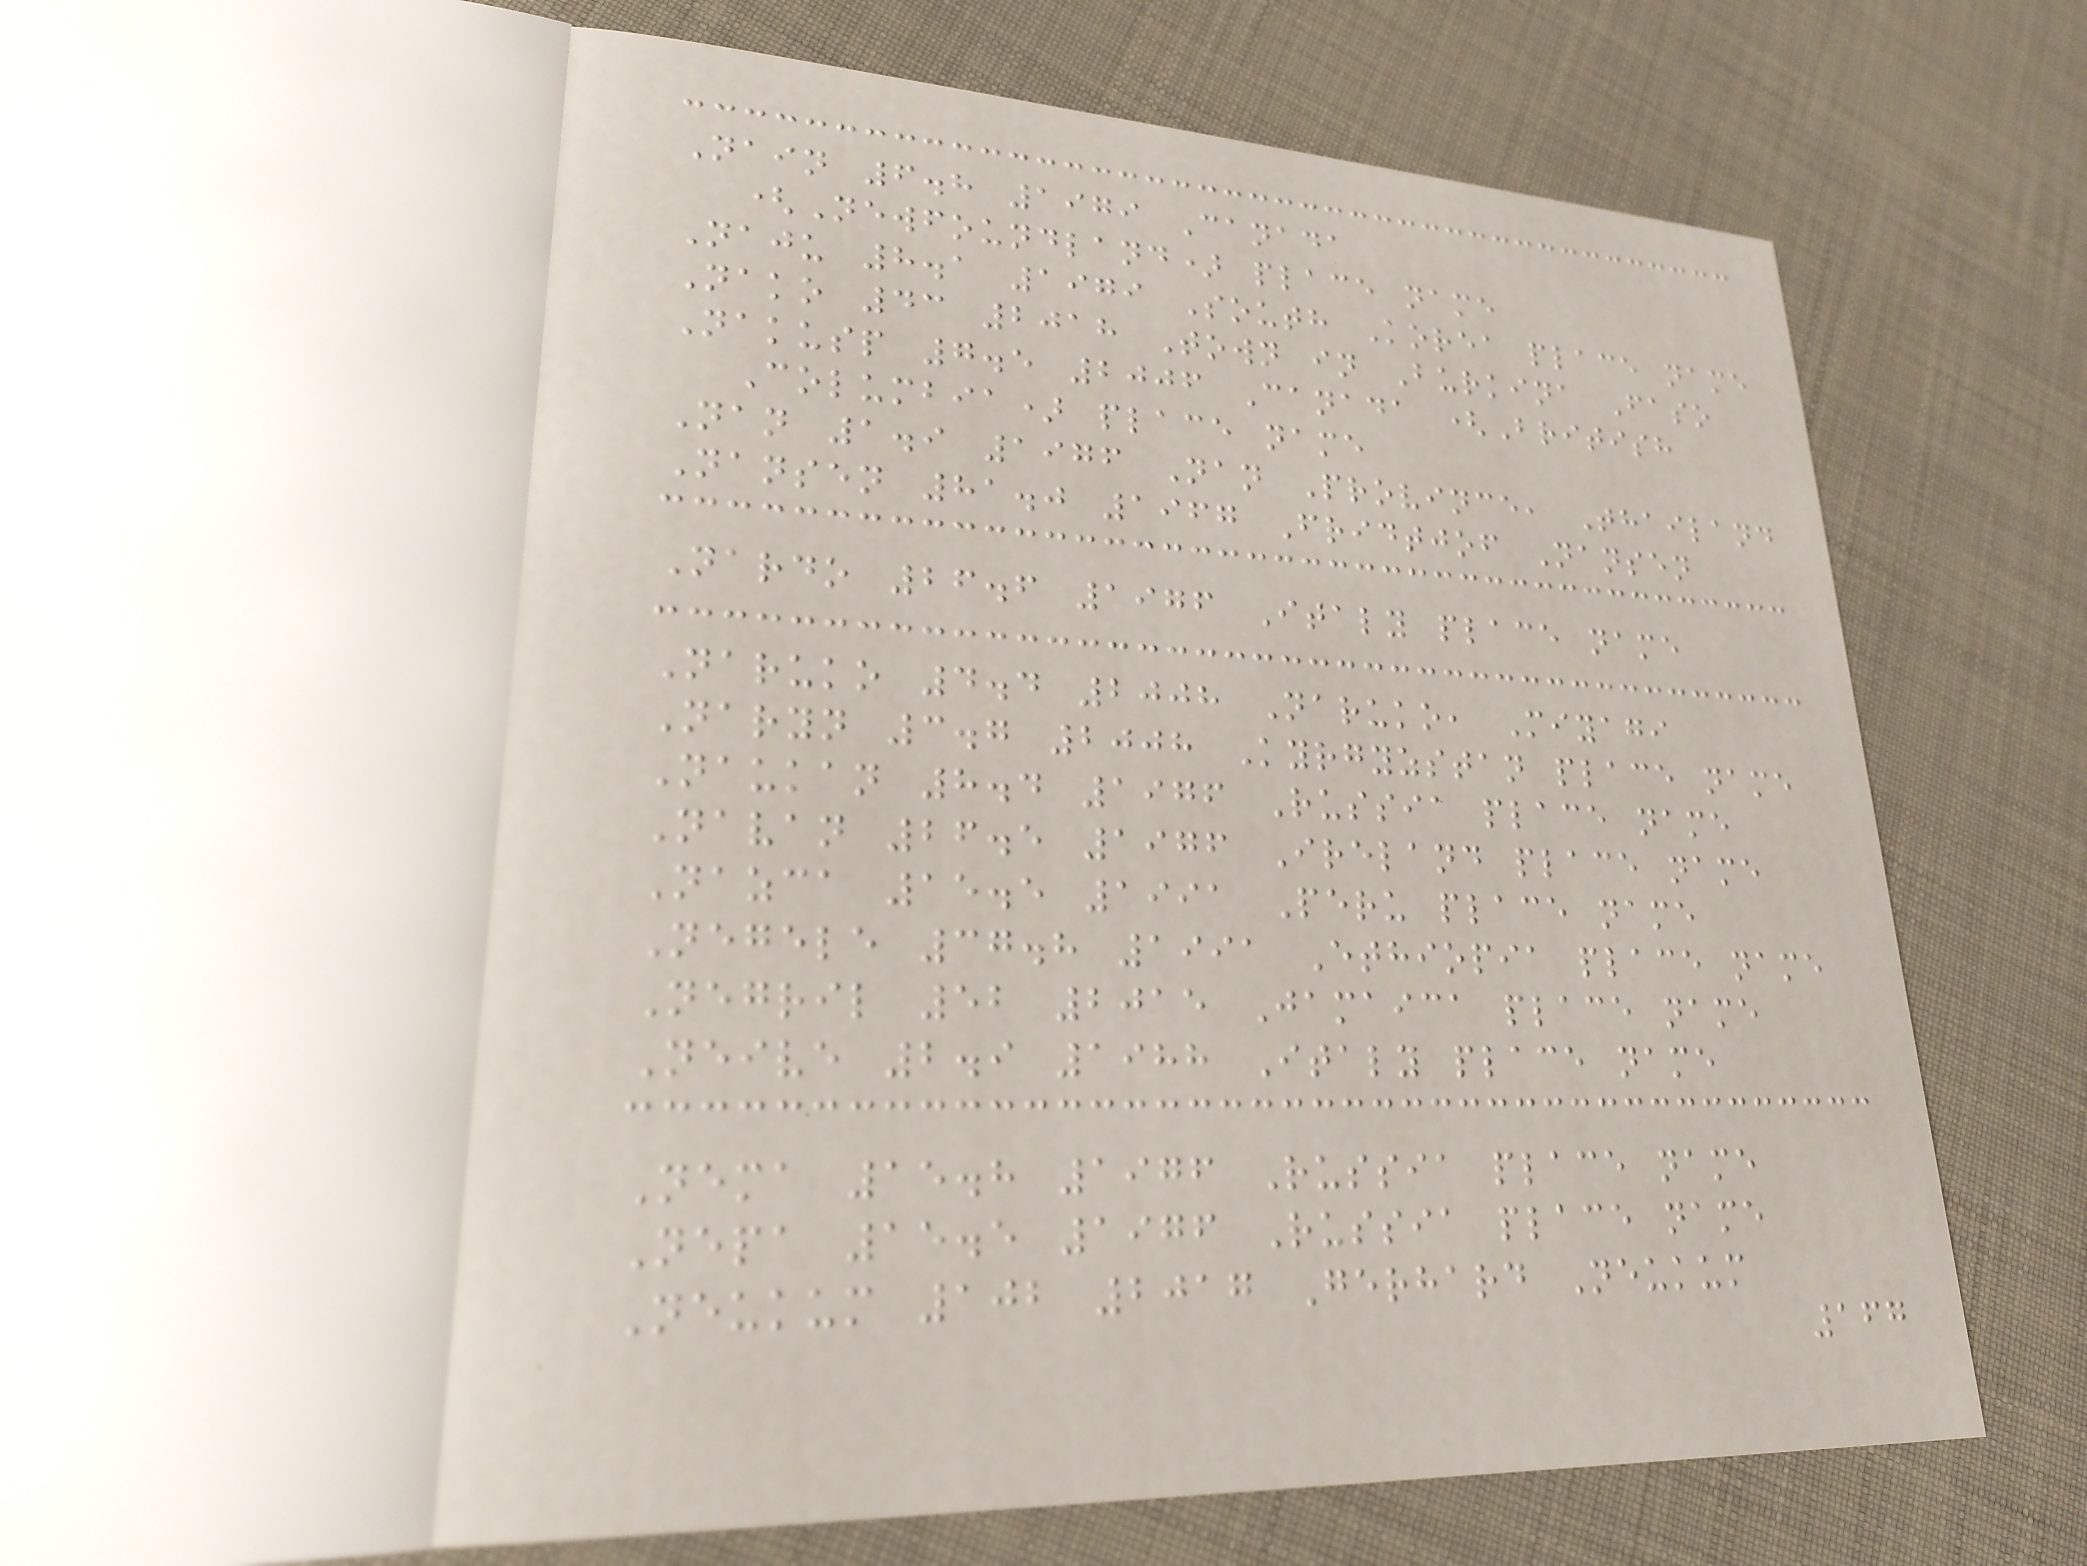Nain 6.8 1979 Canada
(Newfoundland) place name
Naju 8.1 1979 South Korea place name
Nako 43 2018 Town in Burkina Faso
Nakusp 7.5 2006 Canada (British
Columbia) place name
Nan 1.9 1976 Nan Province, Thailand
Nansen 81.0 1967 Fridtjof Nansen
Nardo 26.6 1976 Italy place name
Naruko 4.4 2008 Naruko, Miyagi
Naryn 3.7 2008 Kyrgyzstan place name
Naukan 8.4 1976 Russia place name
Navan 26.5 1976 Ireland place name
Nazca 15.5 1991 Peru place name
Negele 37.8 1991 Ethiopia place name
Negril 52 2015 Jamaica place name
Neive 2.9 1988 Italy place name
Nema 15.8 1976 Russia place name
Nepa 15.5 1976 Russia place name
Neukum 102 2017 Gerhard Neukum
167
